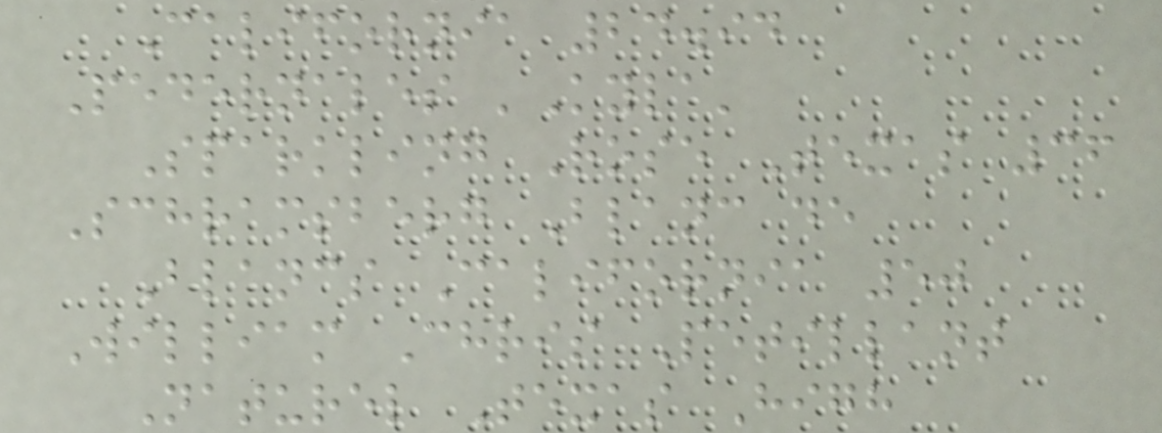California 24.94
Pedernales 'Kyla'
Sparkling Rose Texas 36
Schramsberg Blanc de
Blancs California 50
William Chris Petillant
Naturel Texas High
